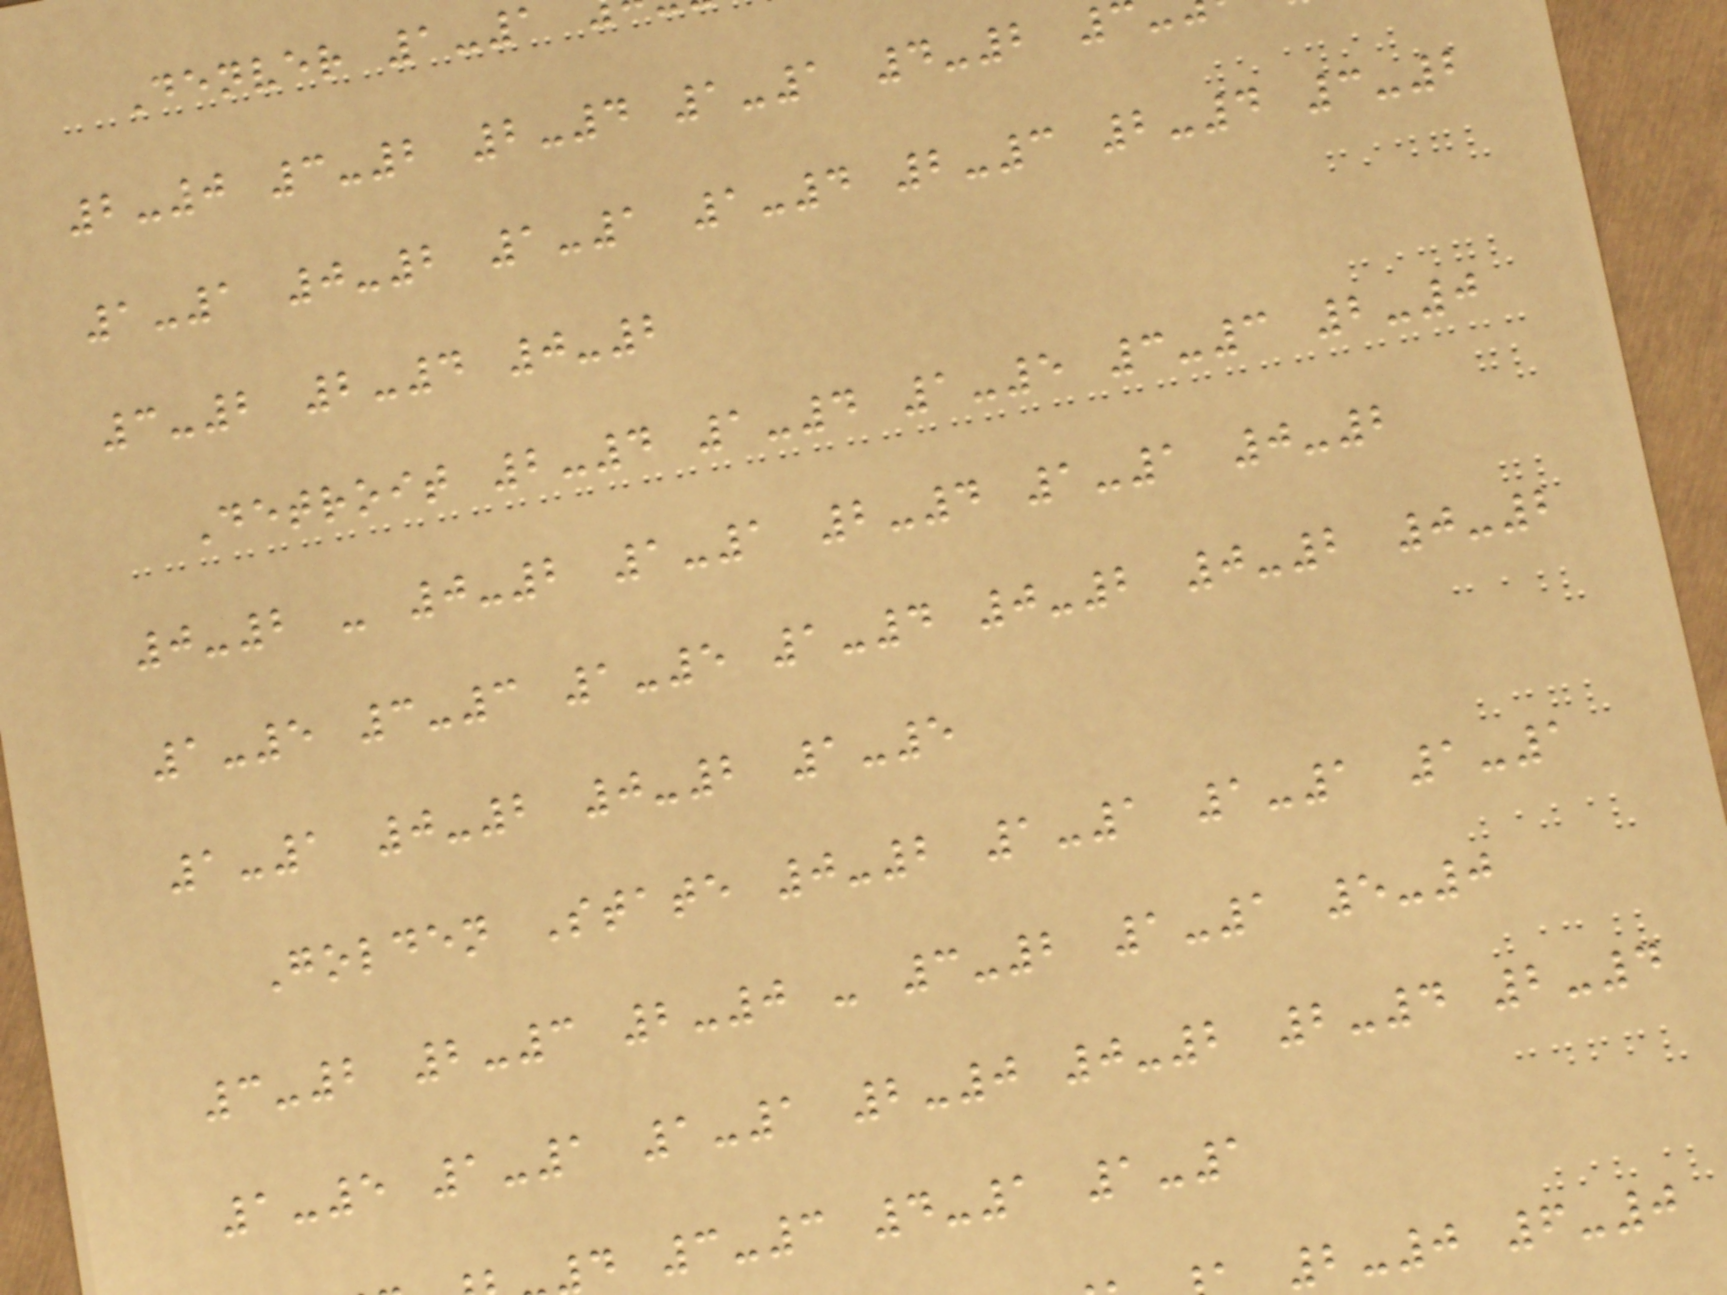Denver 1-1
2-0 3-2 2-4 1-1 4-2
1-1 0-2 1-1 1-4 2-3 2-4 3-2
3-2 2-4 0-2
Detroit 2-4 1-4 1-5 3-3 2-0
0-2 - 0-2 1-1 2-4 1-1 0-2
1-5 3-3 1-5 1-4 0-2 0-2 0-2
1-1 0-2 0-2 1-5
Golden State 0-2 1-1 1-1 1-1
3-2 2-3 2-0 - 3-2 1-1 5-0
1-5 1-1 1-1 2-0 0-2 2-4 2-4
d 3-3 4-1 1-1
2-0 6-0
